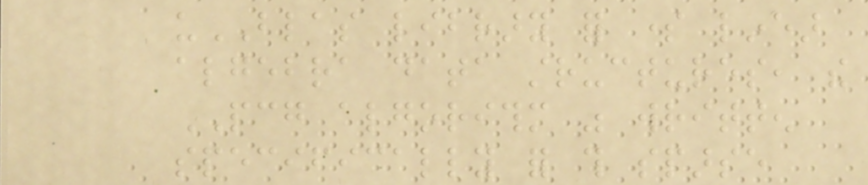uBLAS library for some linear
algebra data structures, the
PCG algorithm was written
specifically for this sparse
